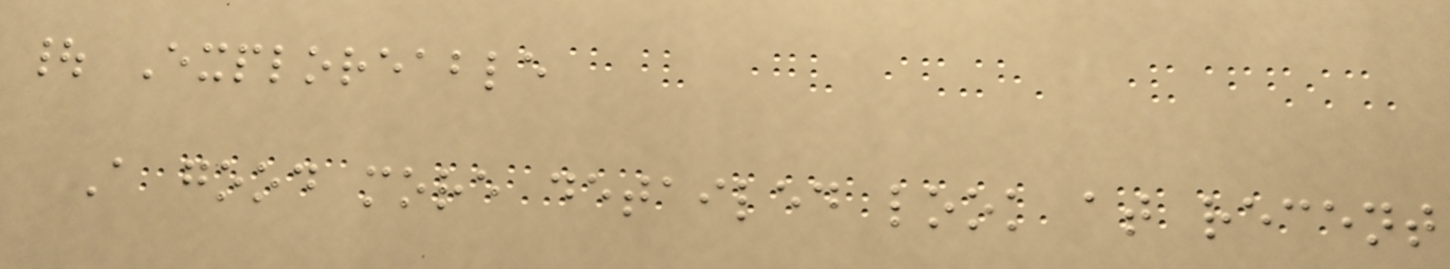| Exploreable
A good more detailed look at recent
